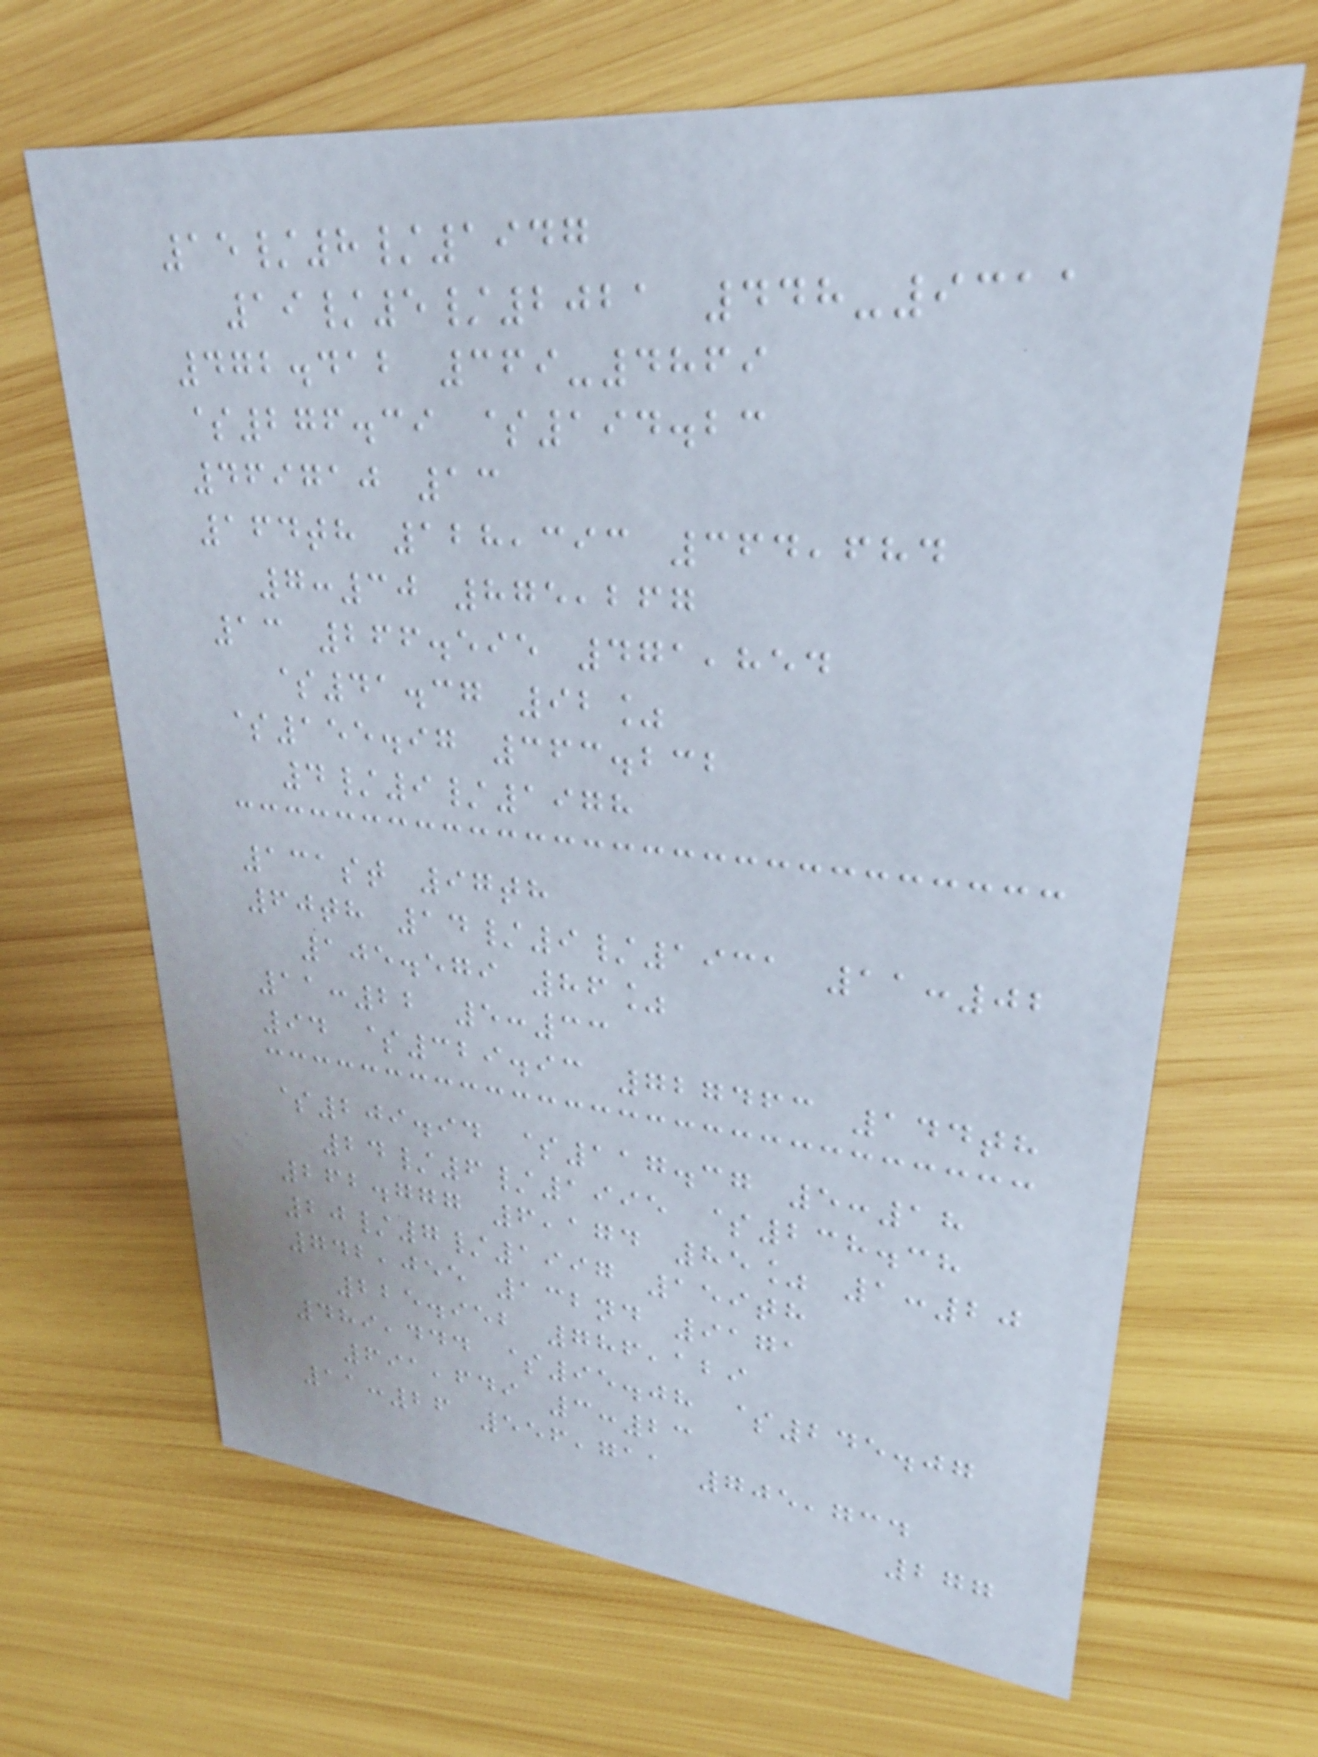15/8/1947
19/5/2021 448-9311
472.412 369-4869
$276.39 $194.23
469710 13
164th 128,393 364,684
7:30 875,267
13 266.595 471,854
$41.37 92%
$155.97 363.232
4/9/1978
131st 97th
60th 14/9/1931 11:02
105.579 86%
11:22 5:33
94 $329.93 727463 144th
$209.94 $117.37 5:18
24/6/1995 $238.38
262.777 6,174 85% 1:20
20/7/1997 159th
742,055 132nd 9171
225.952 786,129
489,444 $95.08 $245.07
691,649 3:23
11:26 556,711 705,734
277
